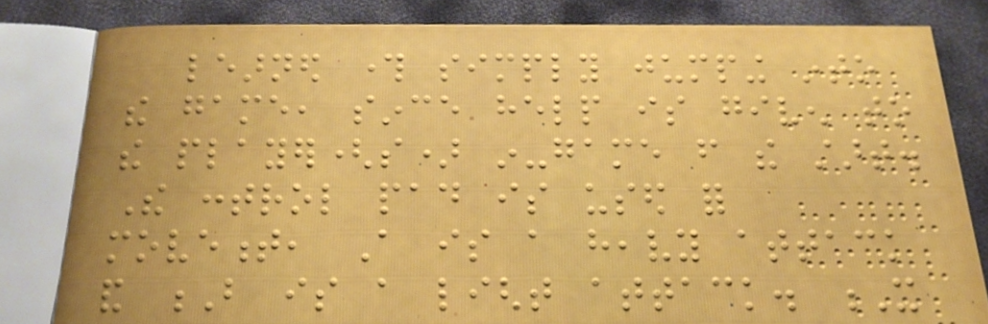learned through simply jumping into
the game, since help is given to
the player(s) in-game from the start.
The control pad is used for
movement, A is a heavy attack
and B is a light attack. X
